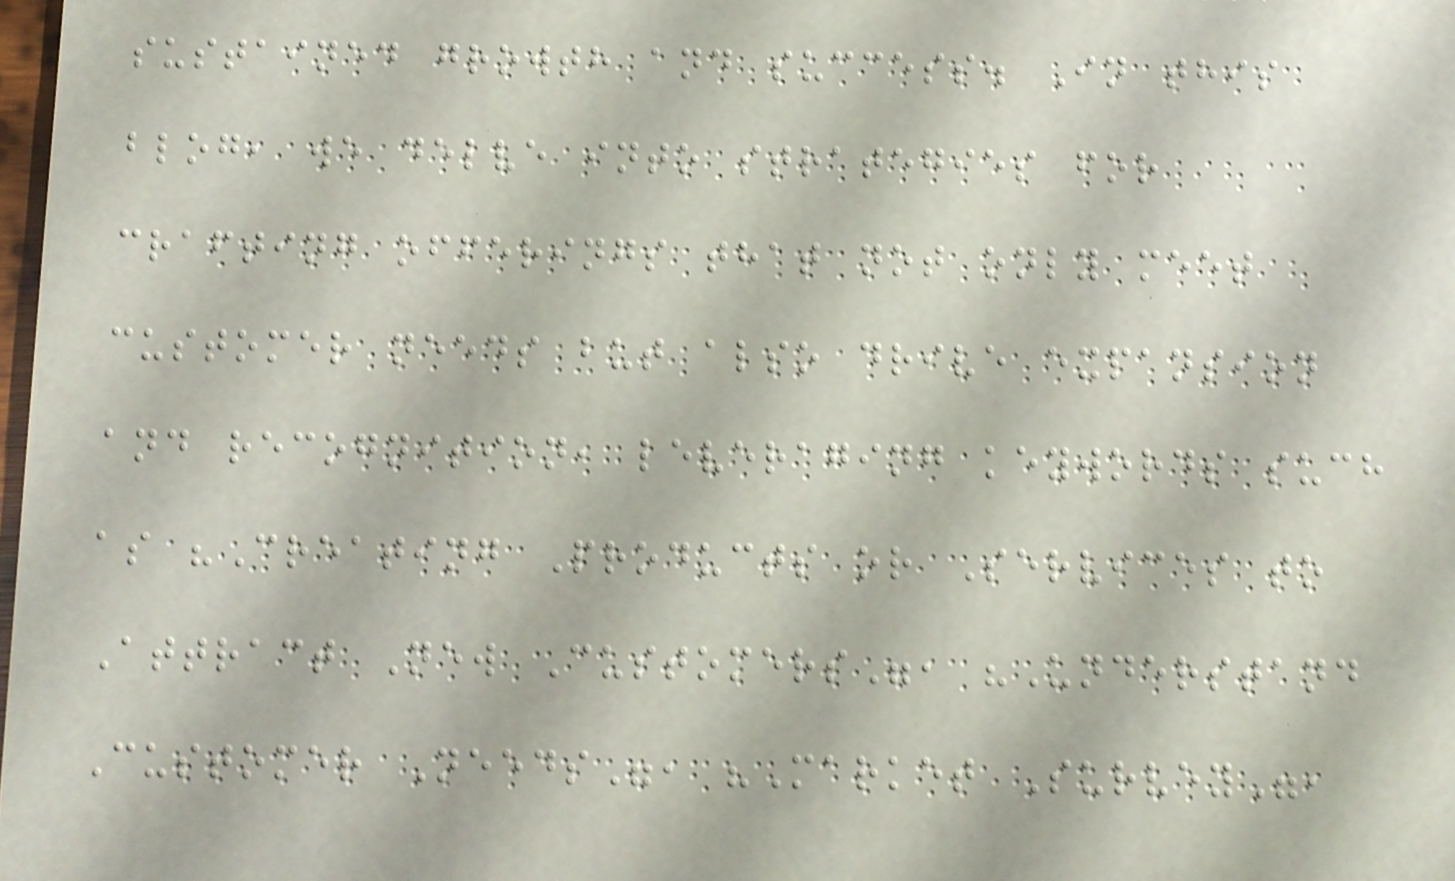sustained growth and success. In this
blog, we delve into strategies for
crafting offerings that not only meet
customer needs but also drive expansion
and recognition, leveraging keywords such
as "Creating Products or Services to
Attract New Customers", "Understand
Customer Needs", "Market Survey",
